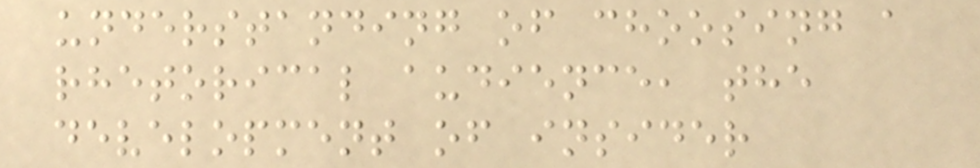understanding of choosing a
rhetorical audience, the
development of insider
